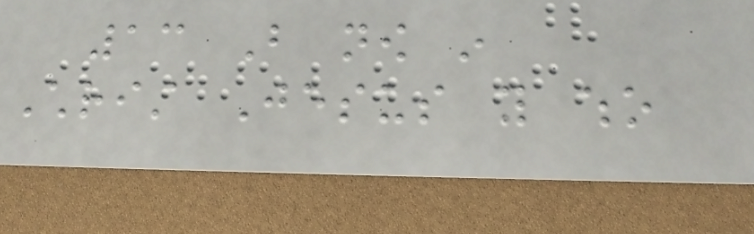13 But now in
Christ Jesus you who
